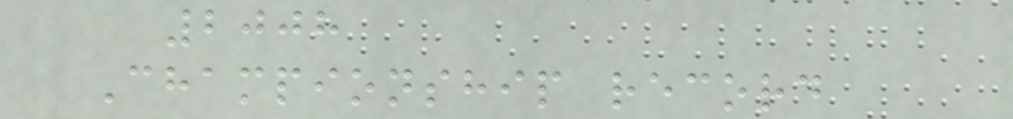2008
Championship record
